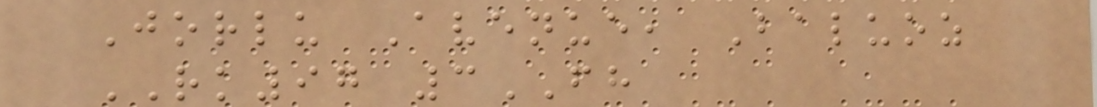Jorlu Avenue, Baluoz
RK97 3FH
